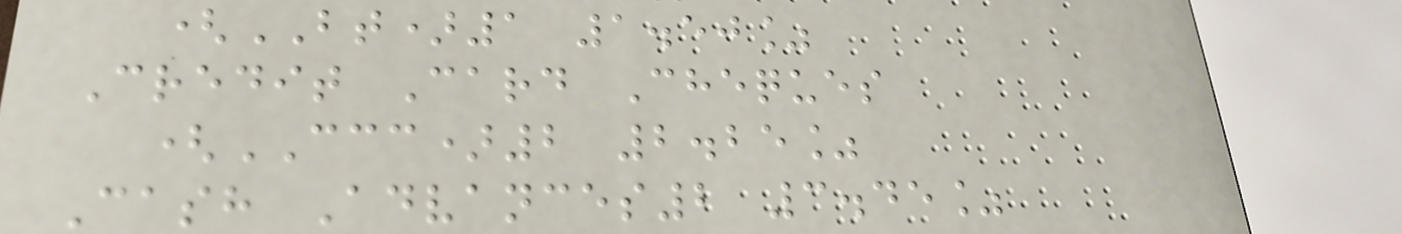(BT)1 1.50%
Credit Card Cheques
(CCC)2 2.25%
Cash Advances2 3.45%
